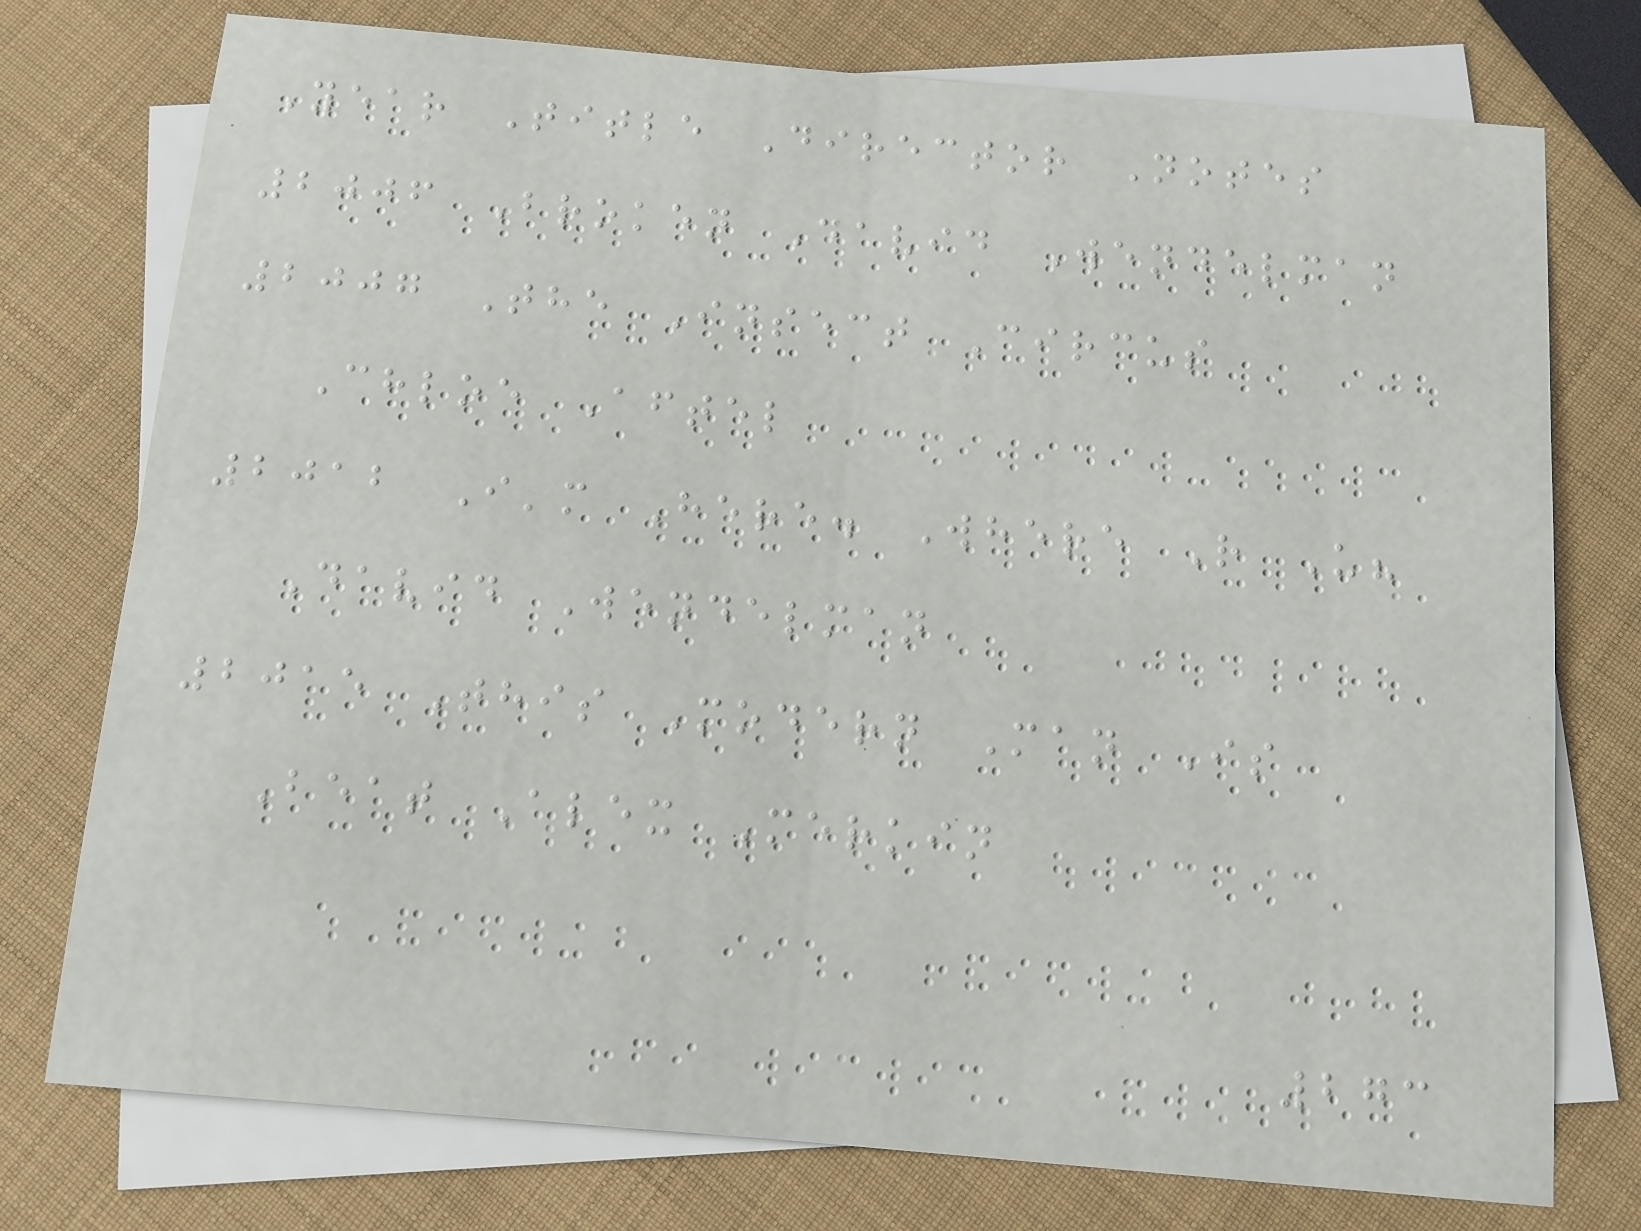Year Title Director Notes
2006 Broken David Wendelman
2007 The Insect Circus
Chloe Aftel
2012 I'm Here. Where R U?
David Wendelman
2015 This Modern Man Is
Beat Alex Merkin
273
